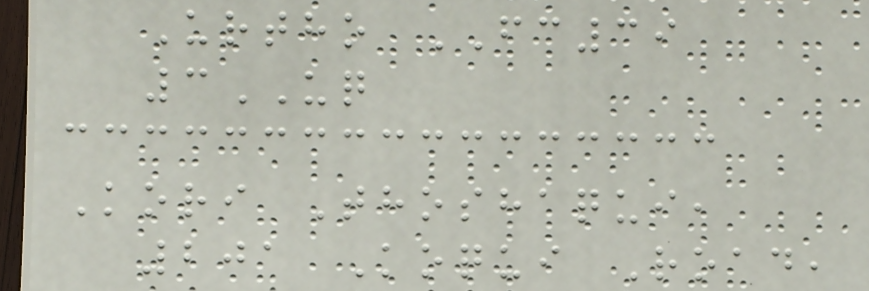Urtho FC39
3UQ
Kori Thoshaqui,
201 Koqui Road,
